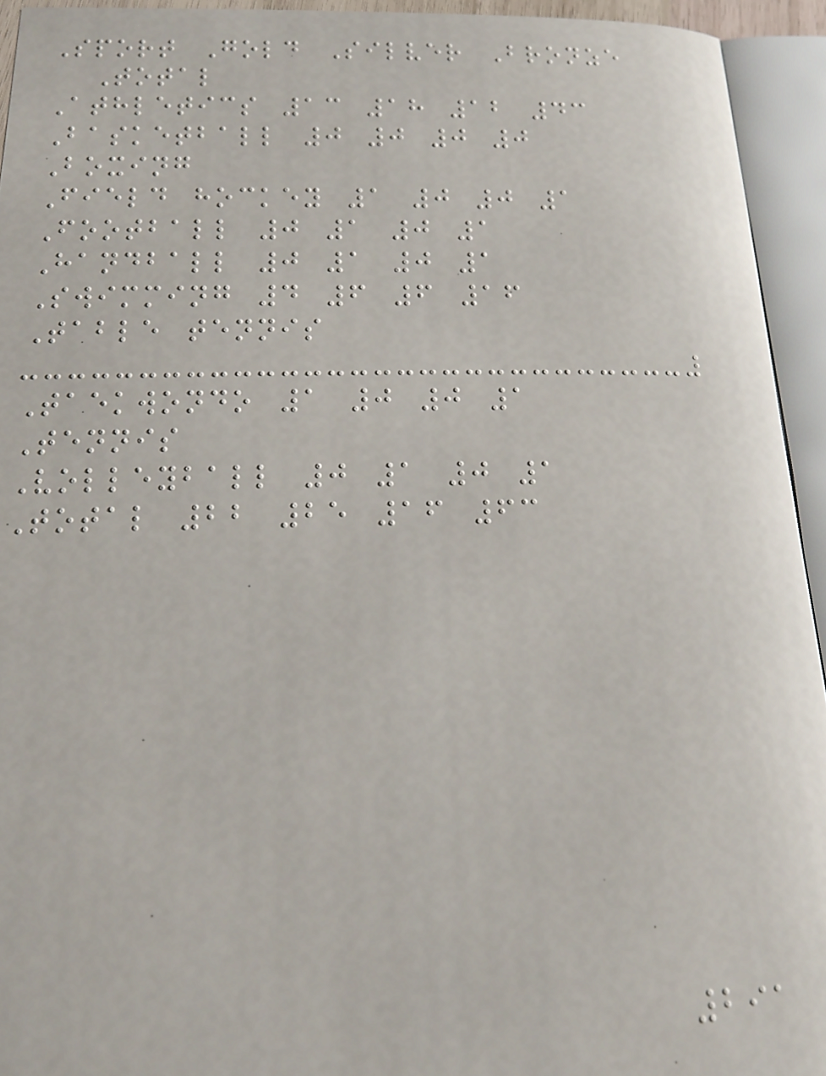Sport Gold Silver Bronze
Total
Athletics 13 18 12 43
Basketball 0 0 0 0
Boxing
Field hockey 1 0 0 1
Football 0 1 0 1
Handball 0 1 0 1
Swimming 4 6 6 16
Table tennis
Taekwondo 1 0 0 1
Tennis
Volleyball 0 1 0 1
Total 22 25 16 63
291
